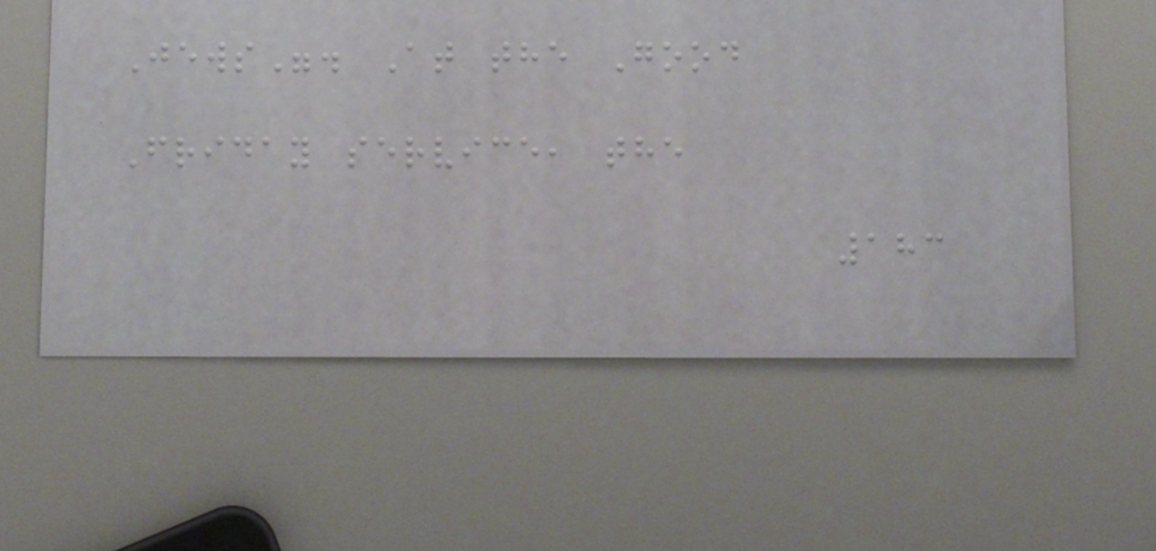Jews". At the Good
Friday service, the
183
